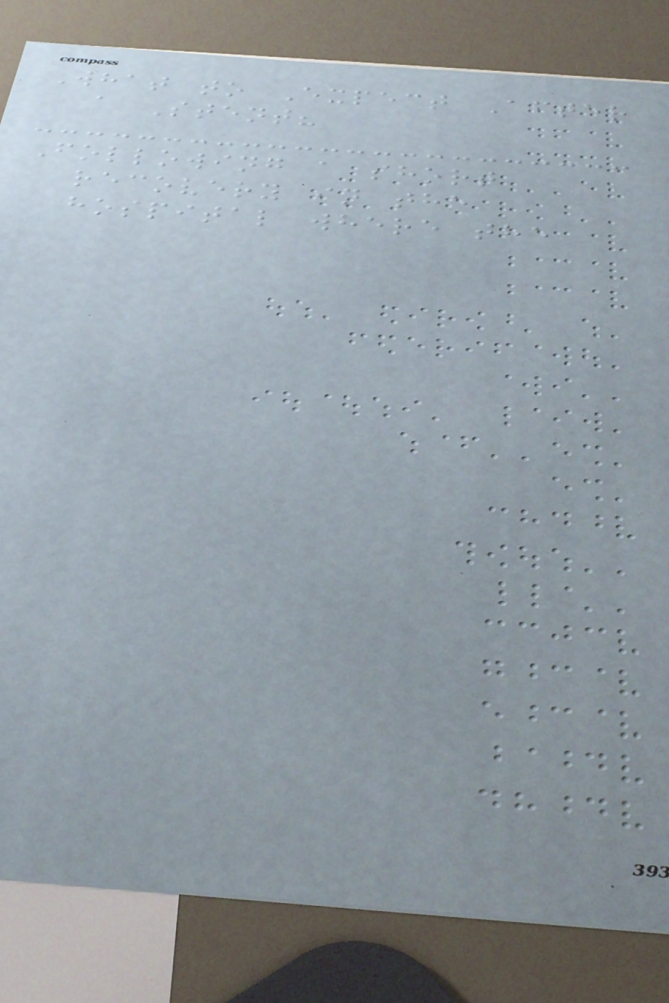What to Expect After
a Stent?
Following a short
recovery in the
hospital where the
